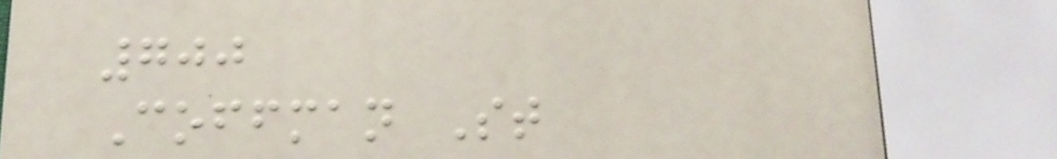700
Coffman St
